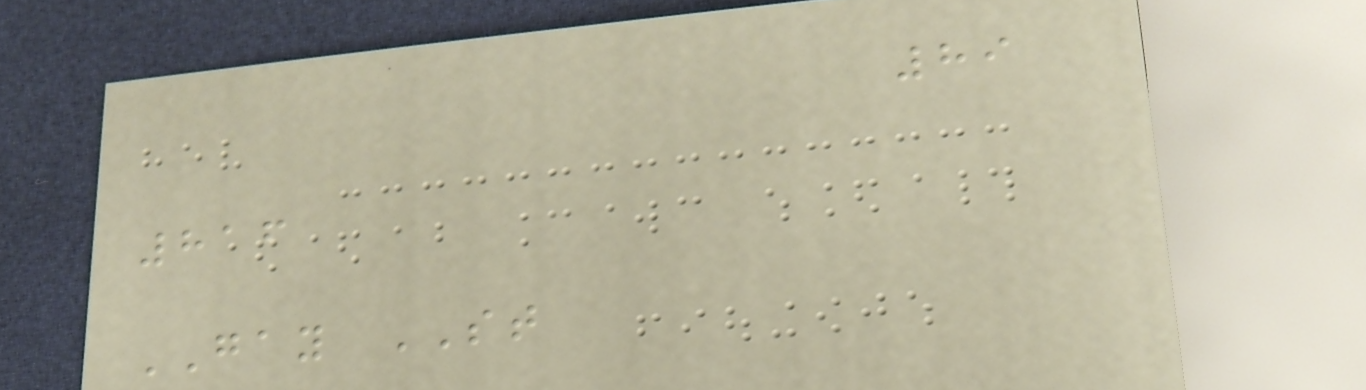89
816
GAY ST
